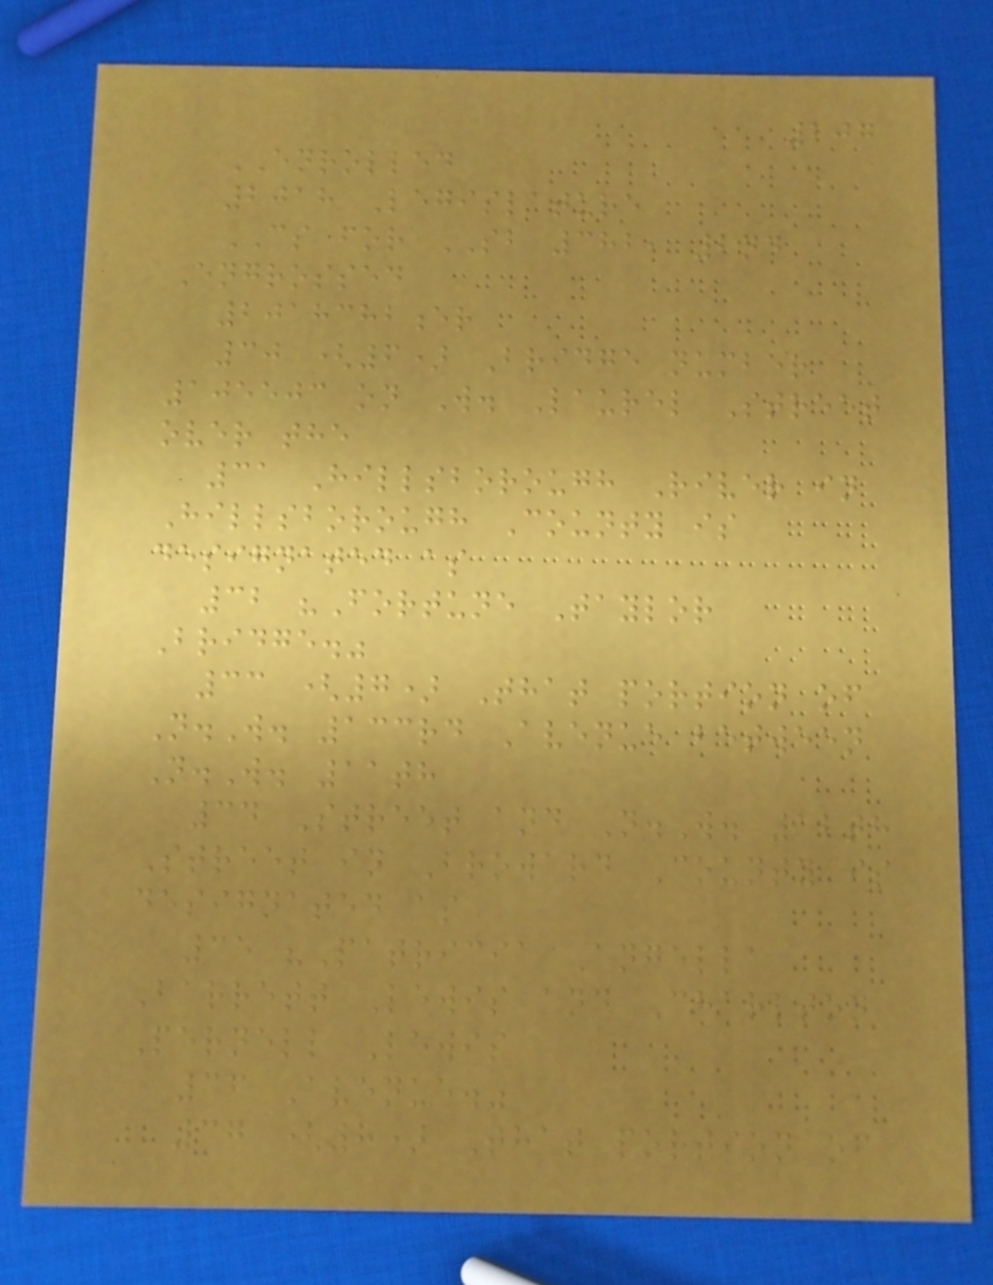207
ENROLLED
2018 Legislature
CS for SB 382, 2nd
Engrossed
2018382er
30 (6) Bridge number
105503 on W. Laurel Street
over the
31 Hillsborough River in
Hillsborough County is
designated as
32 "Fortune Taylor
Bridge."
33 (7) That portion of
N.W. 133rd Avenue between
N.W. 11th
34 Street and N.W. 12th
Street in Broward County is
designated as
35 "Patricia Angella
Barrett Lewis and Charlton
Pernell Lewis
36 Avenue."
37 (8) That portion of
